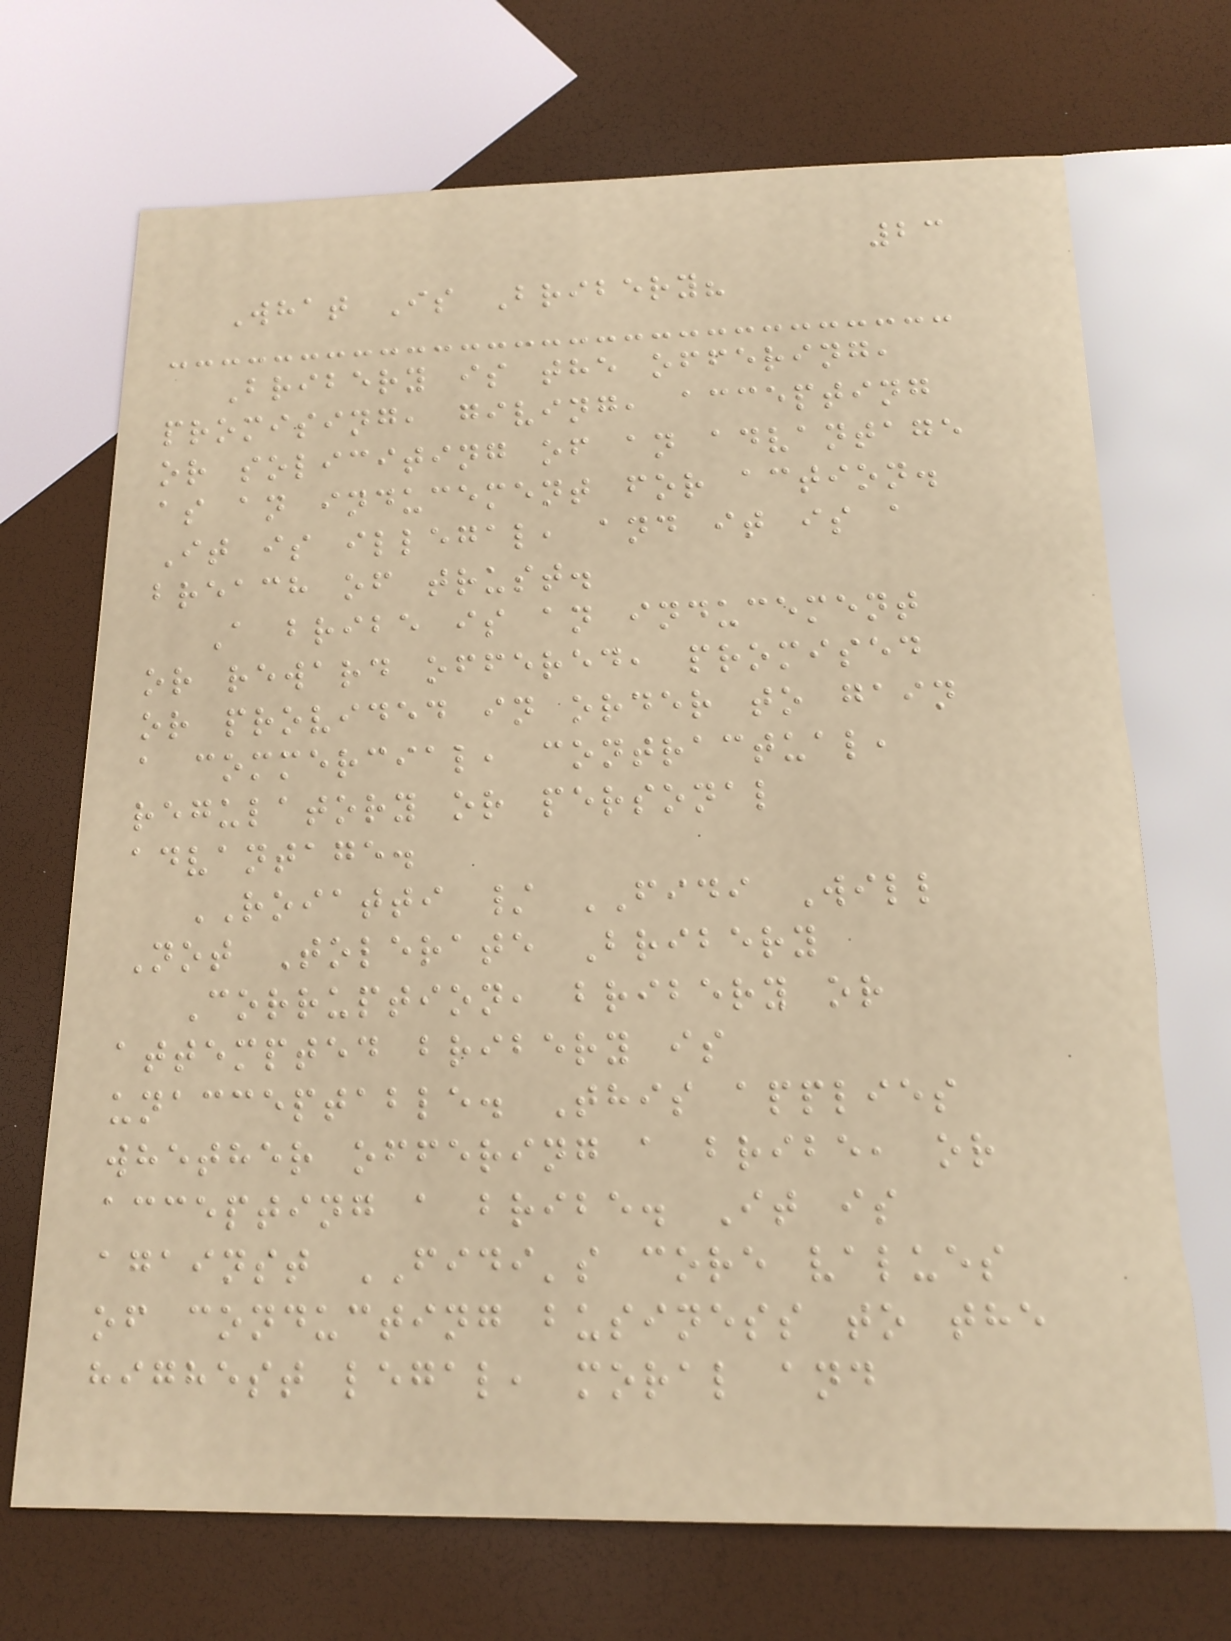23
What Is Bribery?
Bribery is the offering,
promising, giving, accepting
or soliciting of an advantage
as an inducement for action.
It is illegal, and it is a
breach of trust.
A bribe is an inducement
or reward offered, promised
or provided in order to gain
a commercial, contractual,
regulatory or personal
advantage.
ROIATTI / FIDI Will
Not Tolerate Bribery
Corruption, bribery or
attempted bribery is
unacceptable. This applies
whether offering a bribe, or
accepting a bribe. It is
against FIDI's core values
of conducting business to the
highest legal, moral and
